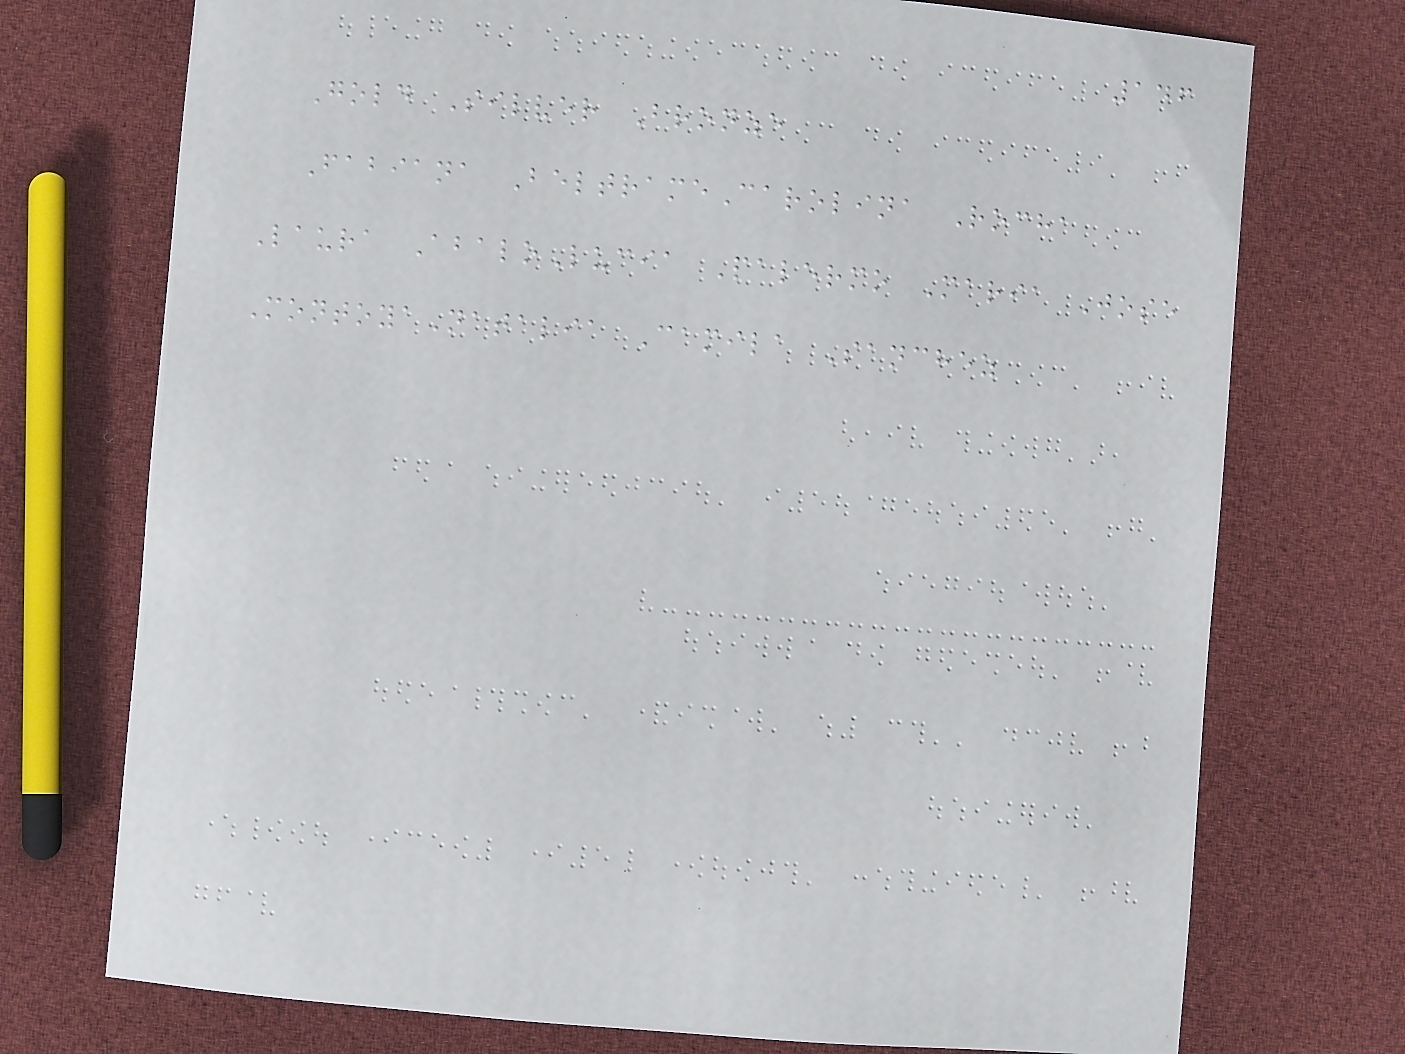146
Gold Silver Bronze
Fabiana BeltrameCarolina Rocha
Laura AbaloLucia Palermo Maria Jose
MontoyaNatalia Camila Sanchez
